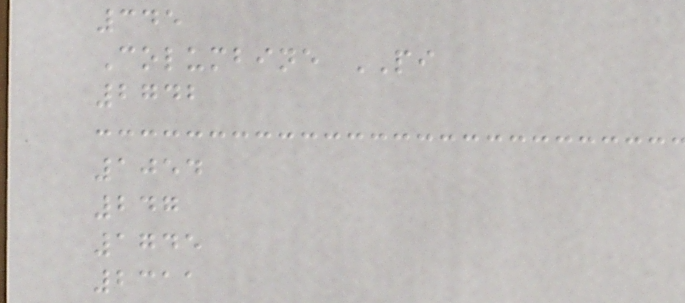345
Columbine PI
2742
1054
247
1745
2311
